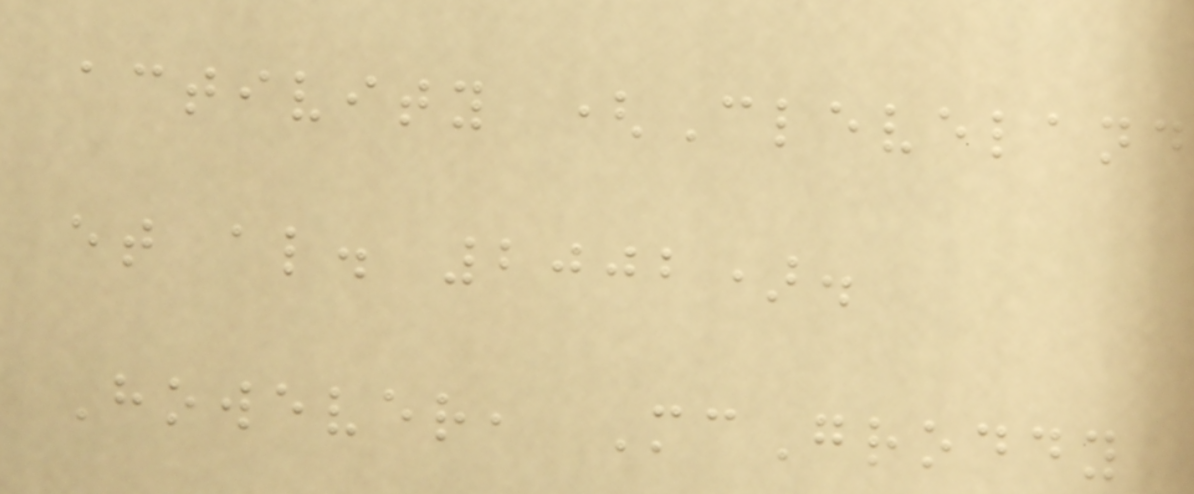activity (Cleveland
et al. 2002).
However, McGroddy
